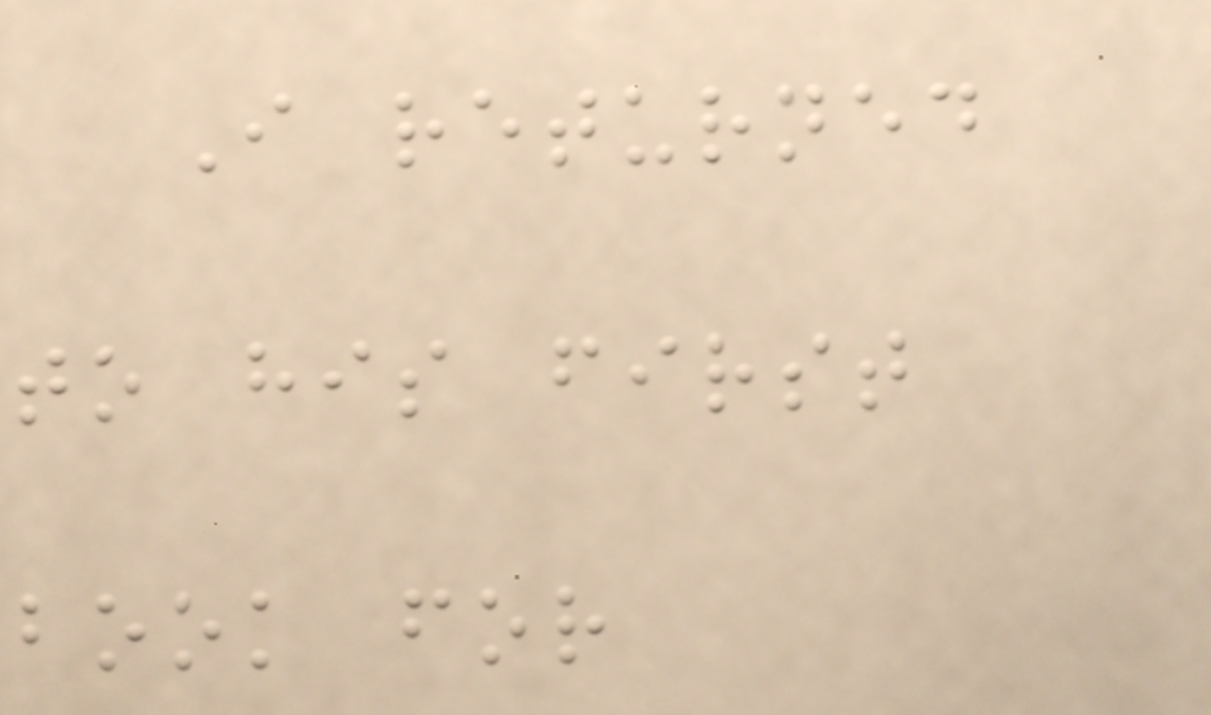I returned
to his first
book for
